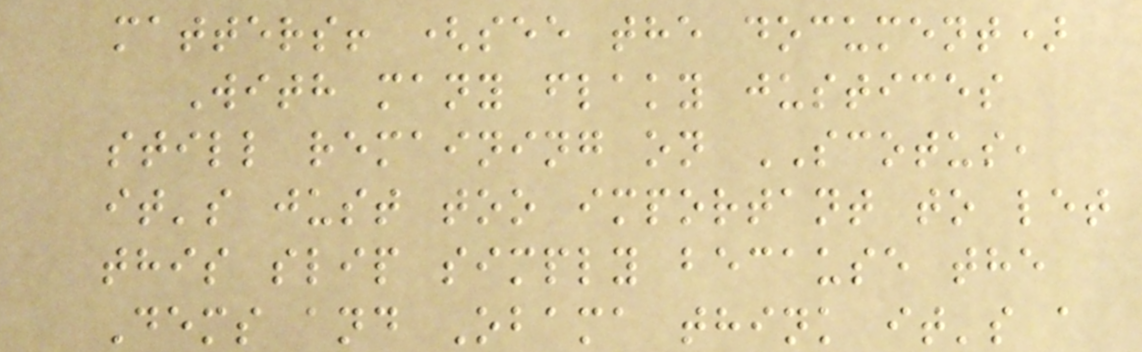matters! (see the document)
With many flaky justices
still remaining on SCOTUS,
it's just too important to let
this slip simply because the
Dems and Obama think it's a
